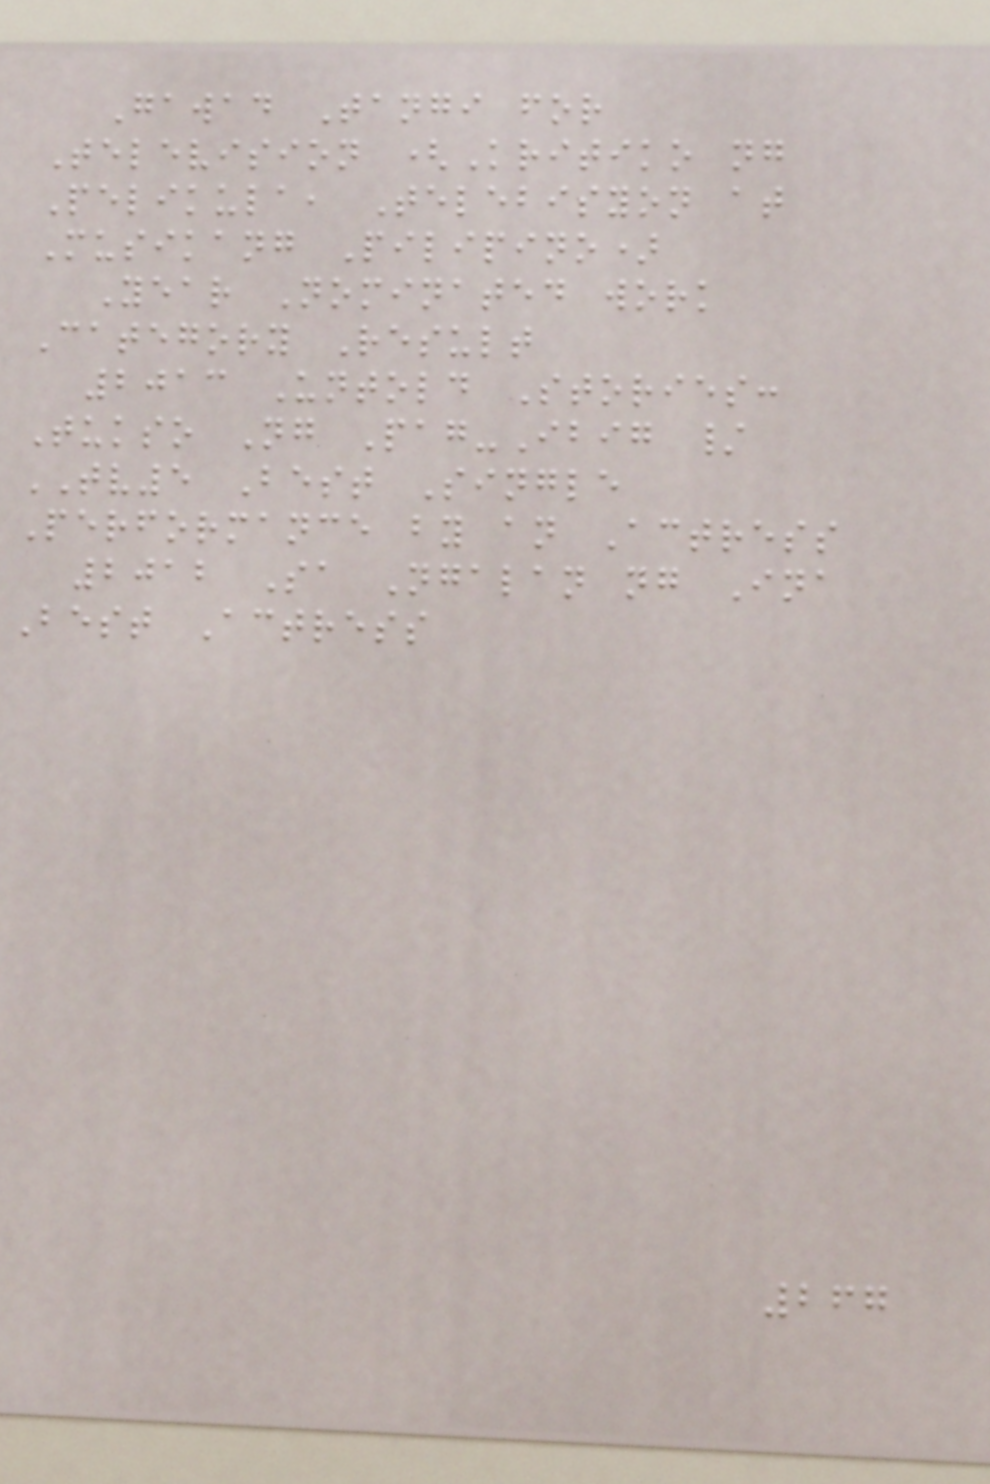Gawad Tangi for
Television (Kritiko ng
Pelikula, Telebisyon at
Musikang Pilipino)
Year Nominated work
Category Result
2013 Untold Stories:
Tukso Ng Pag-Ibig /
TV5 Best Single
Performance by an Actress
2012 Sa Ngalan ng Ina
Best Actress
267
